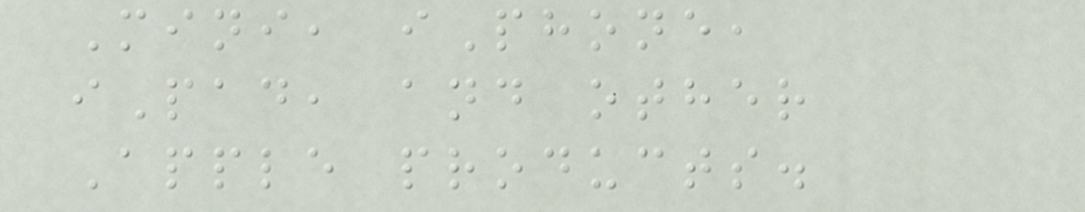Mini, iPhone,
iPad, and other
Apple products.
